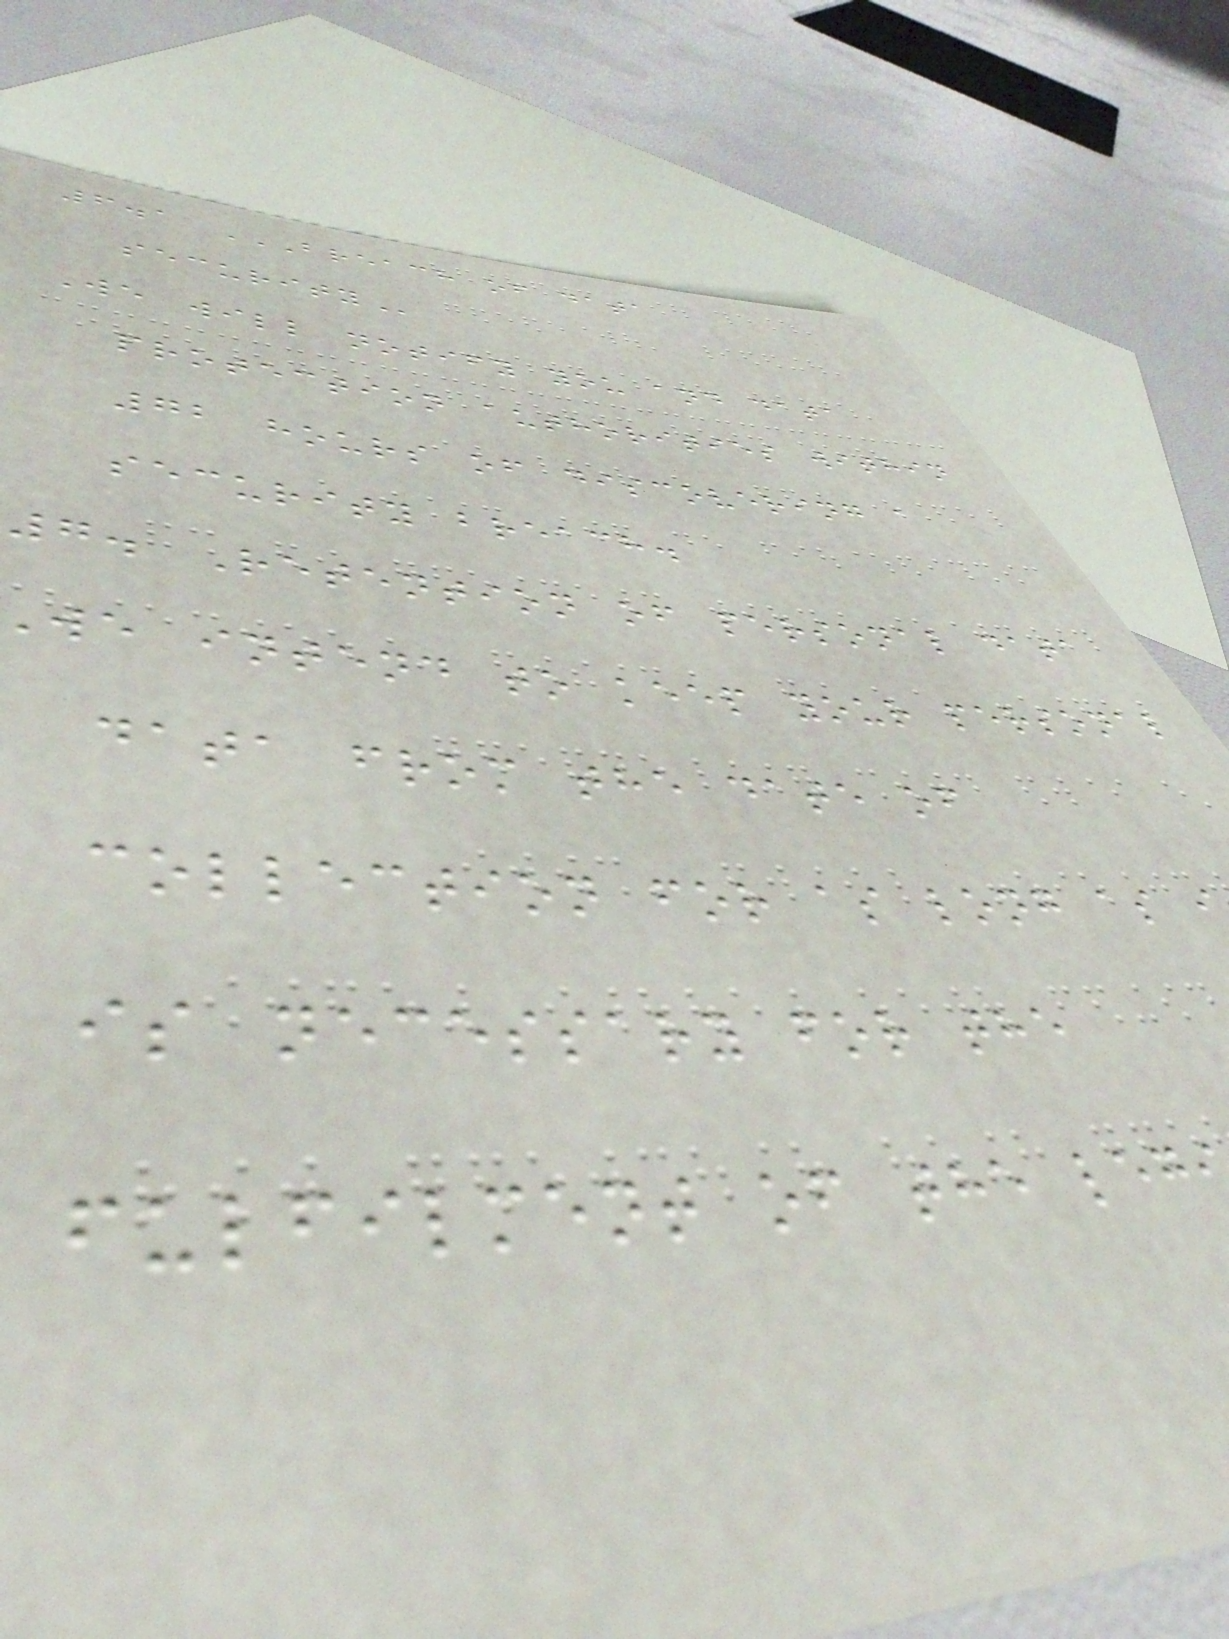6.1 BREACH OF DATA
We will notify you and data
protection authorities within
72 hours of discovering a
security breach.
7. Retention of personal data
we intend to keep your personal
data from the date of
collection for as long as i
is necessary for the
fulfilment of the leg
